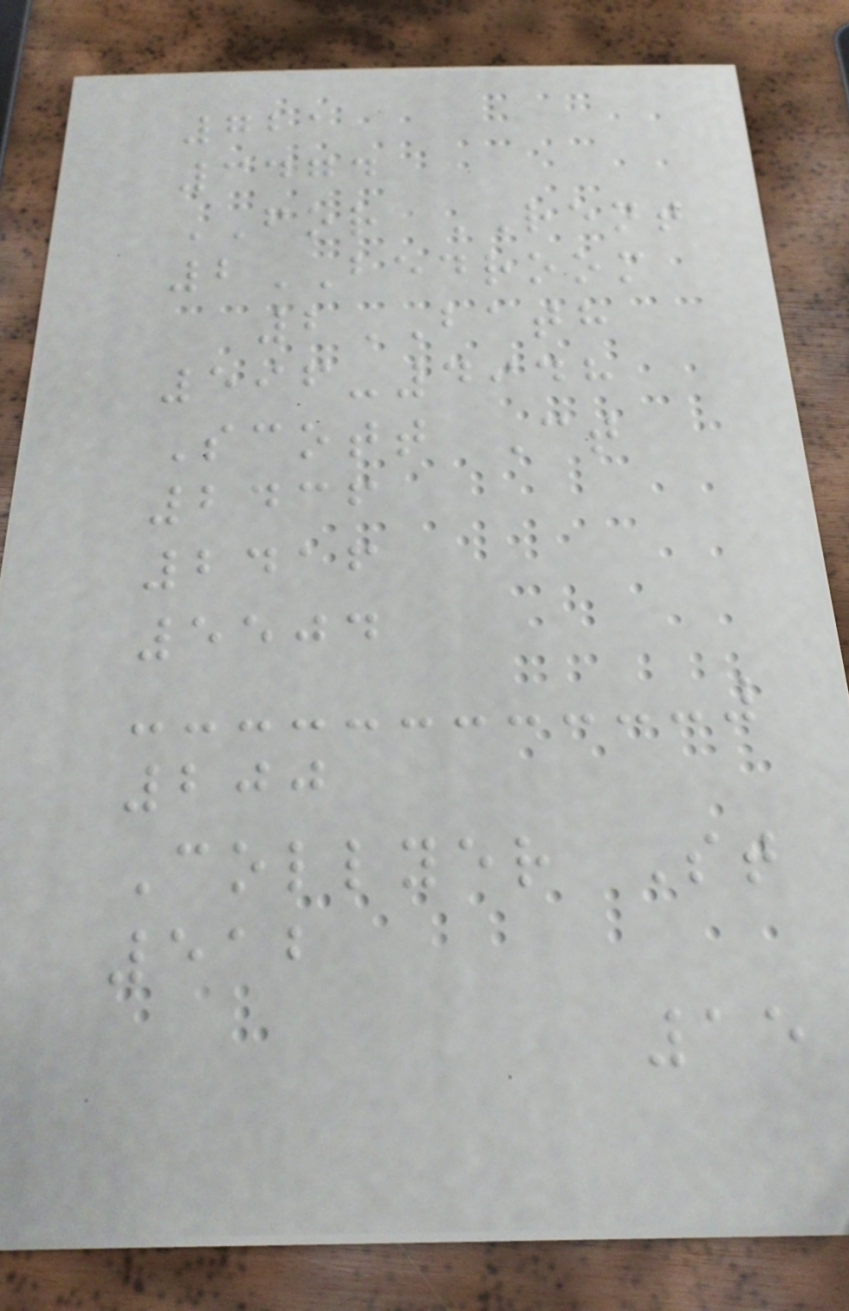721
3474
FOR RENT
2BEDROOM
2BATH
596-4948
Scott Ct
2436
2416
5504
200
Collyer St
512
15
